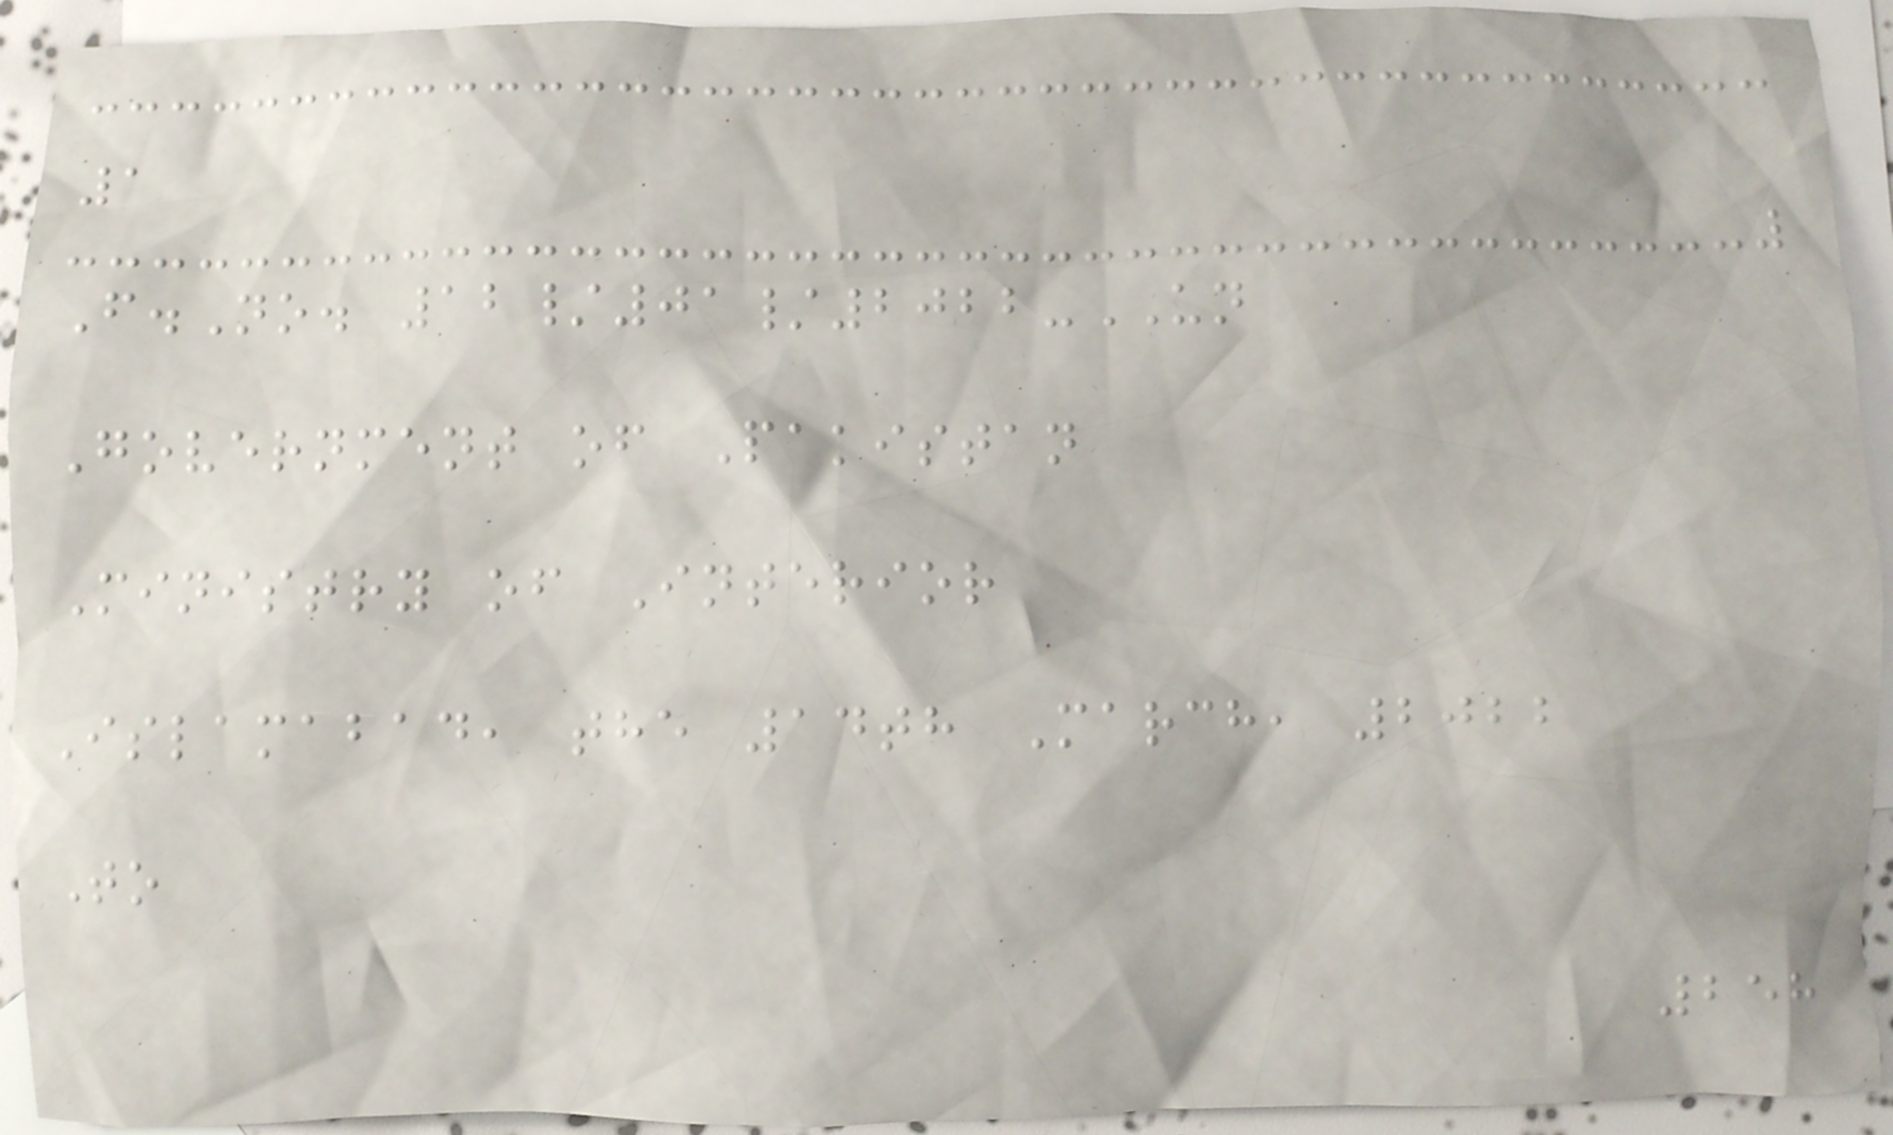1
F.No. 12/01/2022-UN
Government of Pakistan
Ministry of Interior
Islamabad, the 14th March, 2022
To
258
